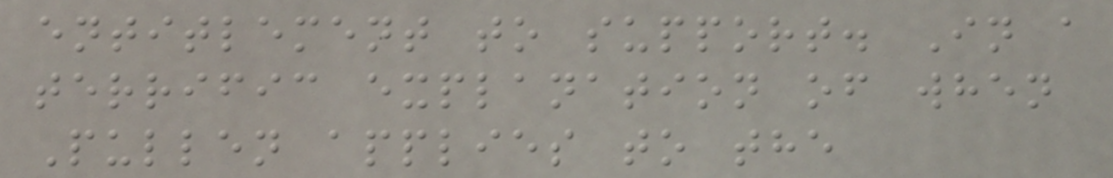entitlement to support. In a
terrific explanation of when
Pullen applies to the
